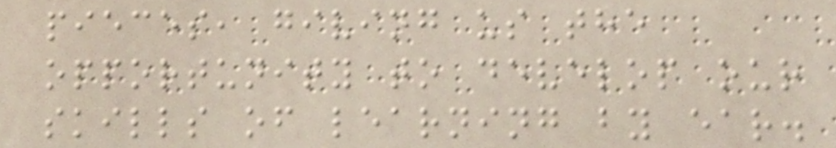pieces, giving us the
opportunity to develop our
skills of learning by ear.
